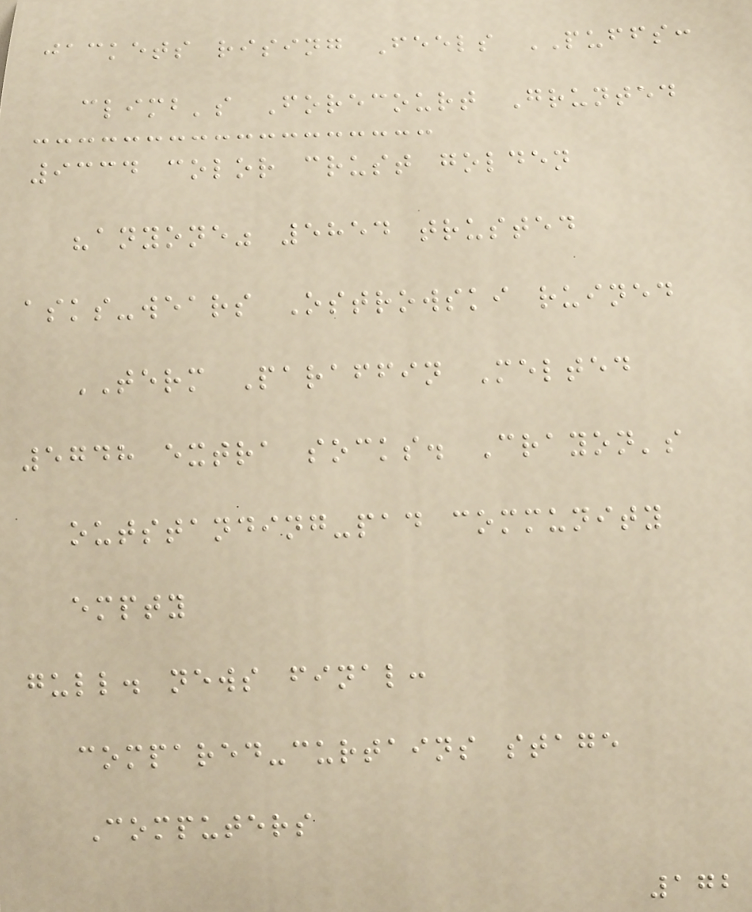jackets rising Feels PUFFS:
climb's Forecourt Grunted
9334 color crust golden
"anyone" 5854 trusted
asks-wears Ostrowski ruined
TERM Paraffin Melted
5748 extra socks. Crayon's
outstanding-pad community
empty
gull. news final:
compared-curtains stage
Computers
172
